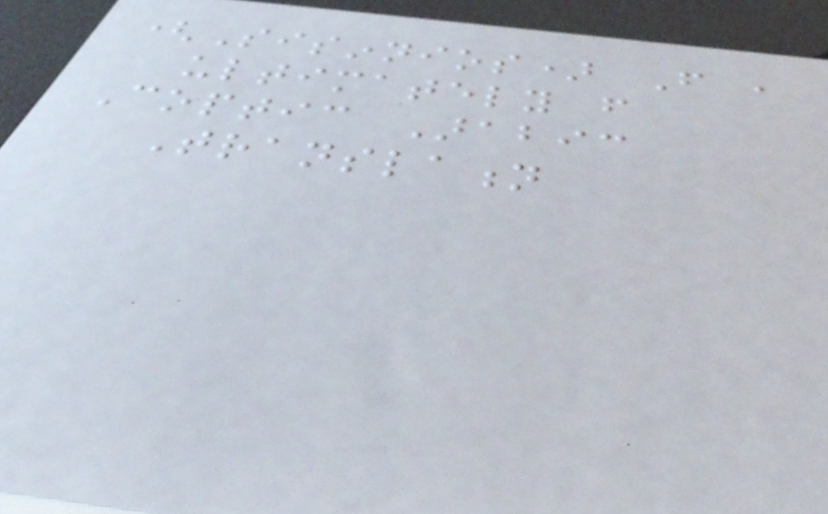(Sisinnios) From ,
ultimately from
Coptic Arabic
Translation
